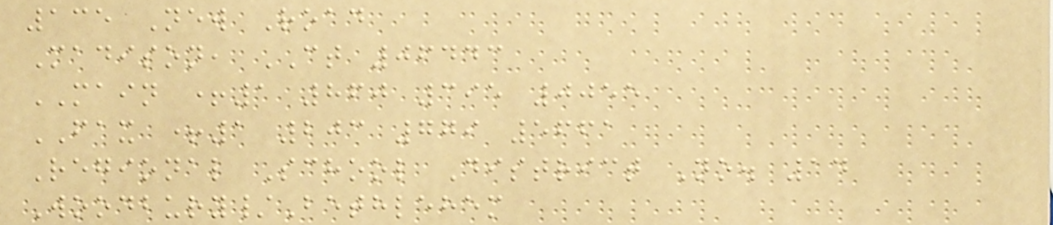135 New Road
Madison, CT 06443
MAIN +1 860 395 0055
FAX +1 203 779 5661
Regional School District No. 14
Woodbury/Bethlehem
